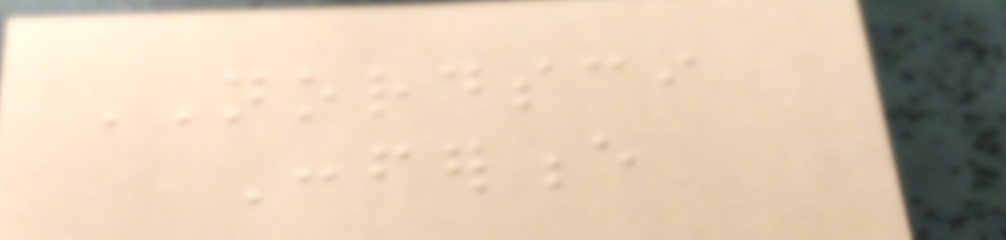NORDSCI
Conference
